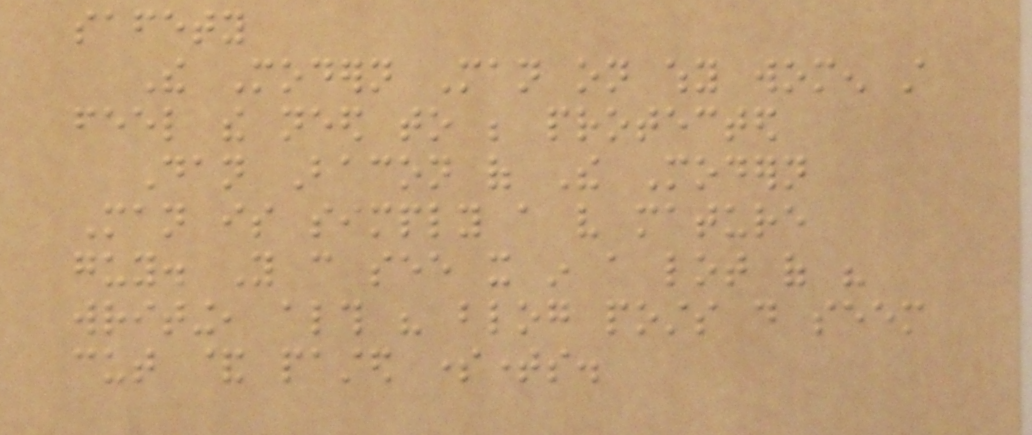safety
The Modern Man on why women still
feel the need to be protected
Dan Bacon of The Modern
Man is simply a very mature
guy. You can see it in a lot of his
writing, although his blog posts do seem
cut & pasted sometimes.
